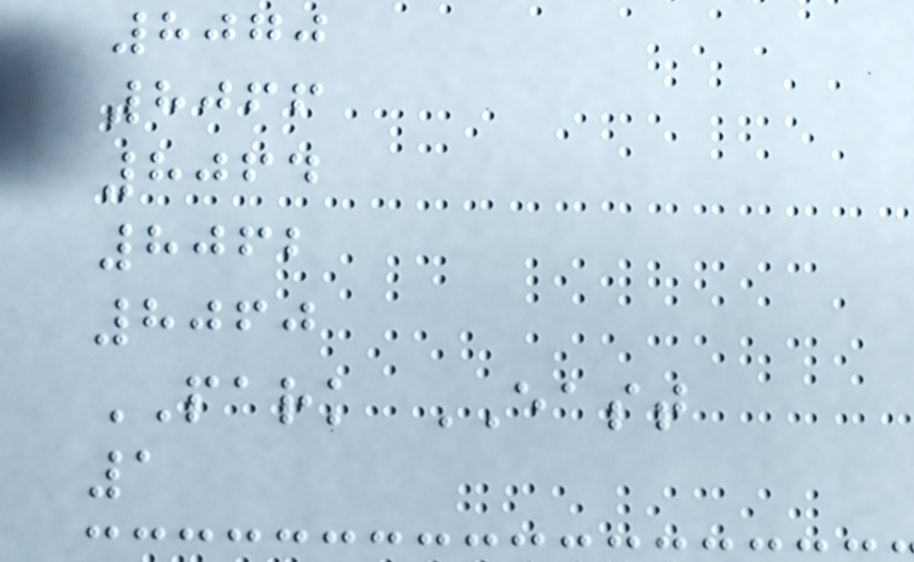8070
8066
8064
8062
8060
PARK EAST
1
